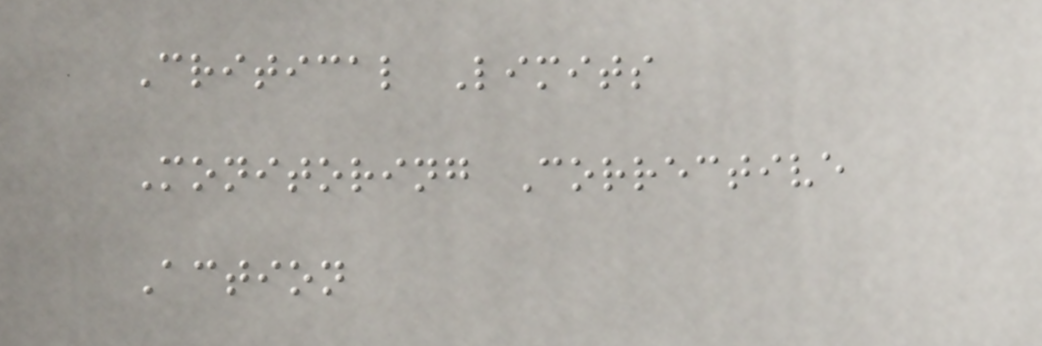Critical Limits
Monitoring Corrective
Action
